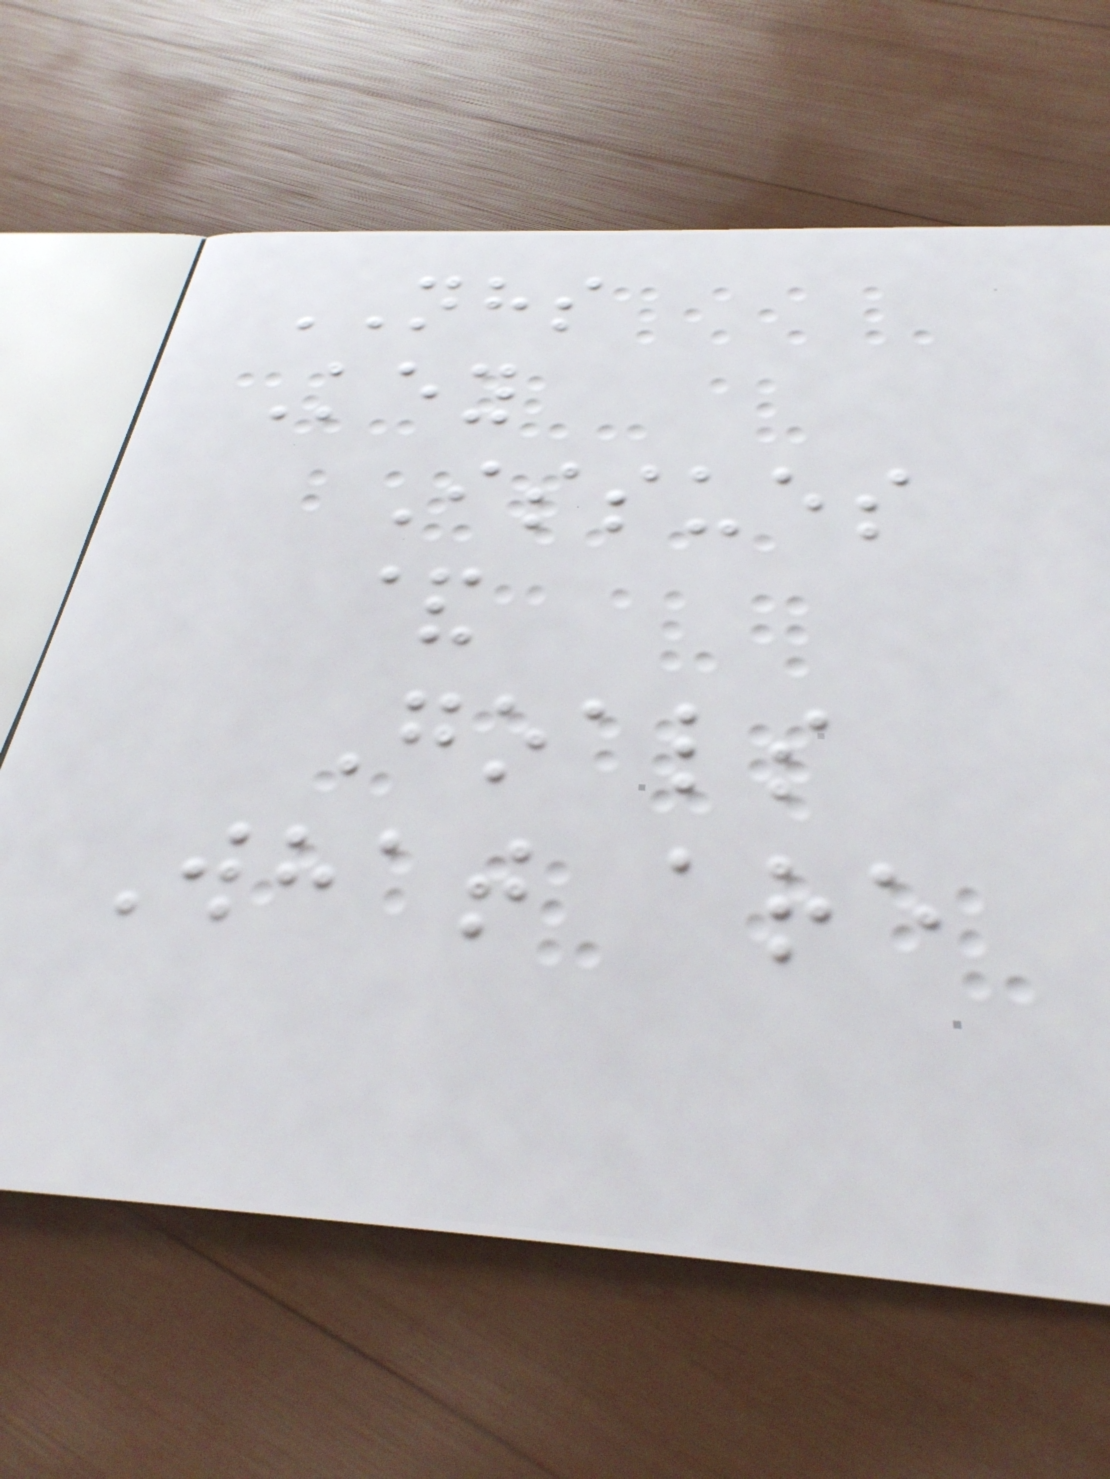NHS
Key
Issues
&
Goals
What are
